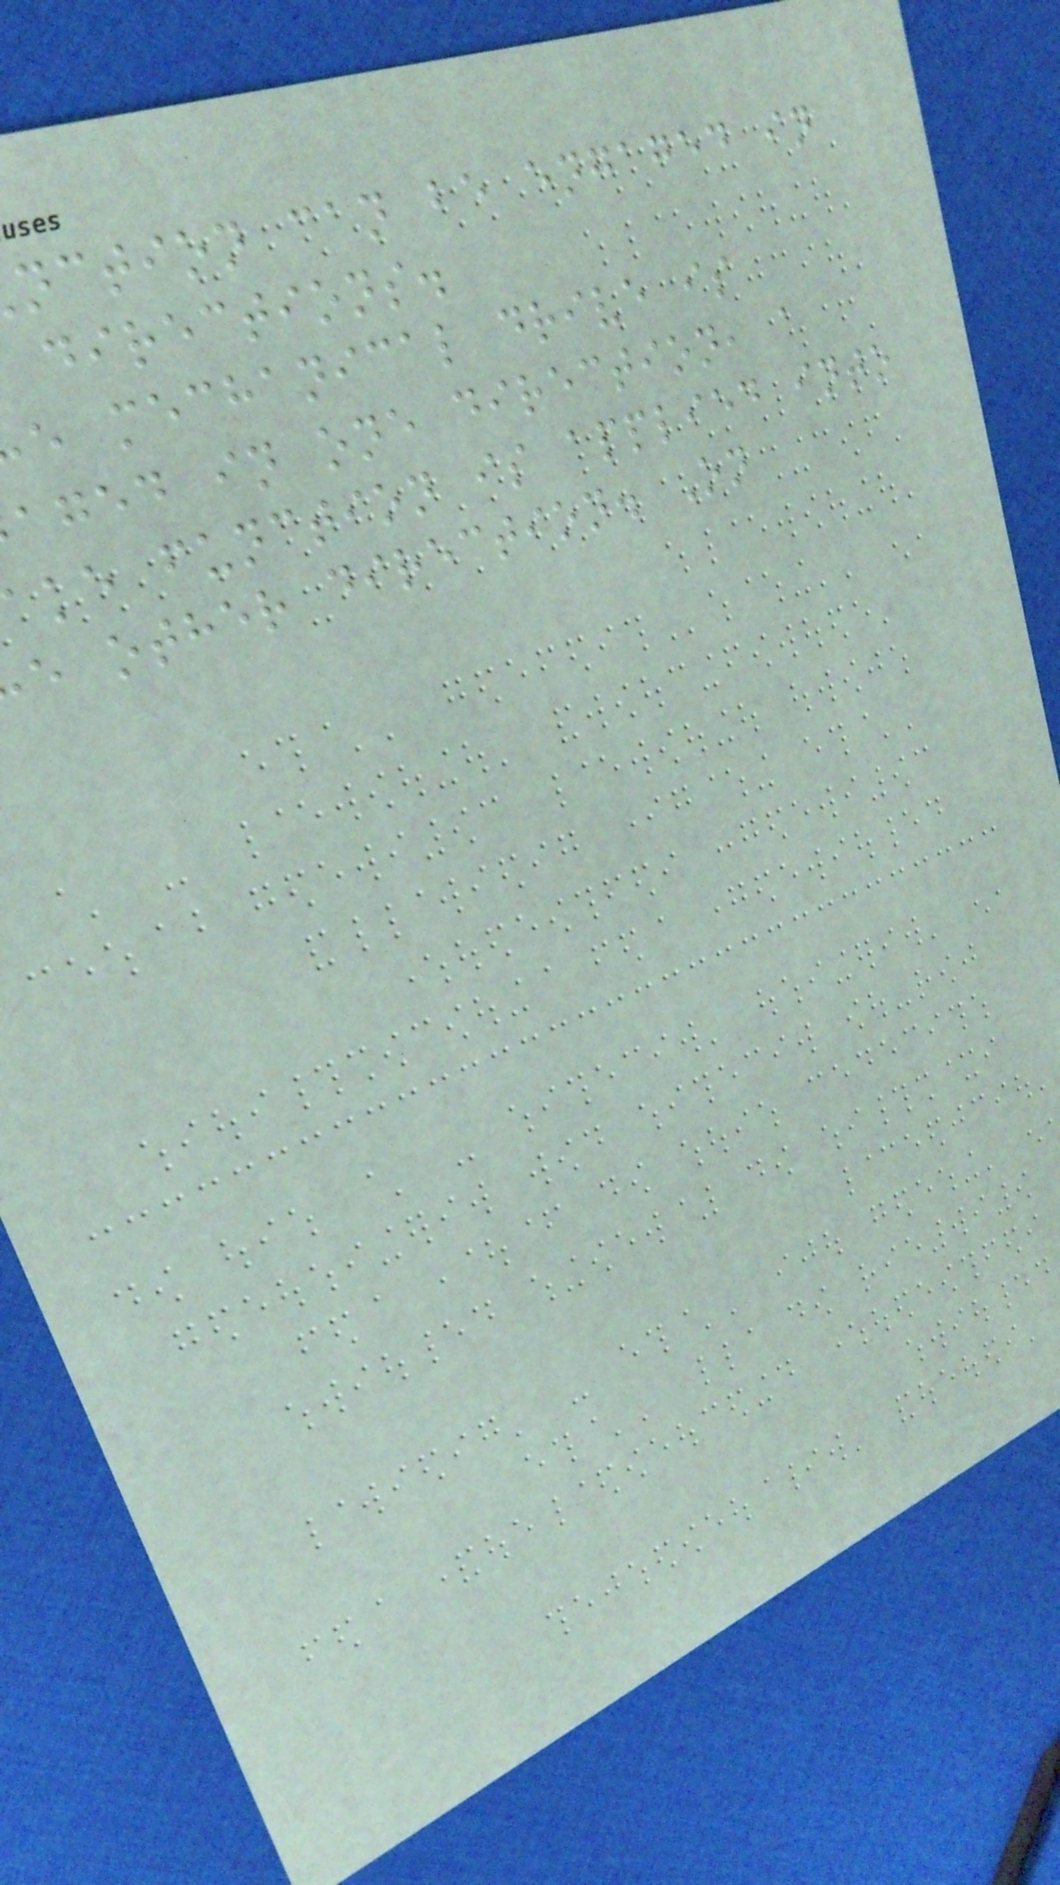nction can be engaged in
directions.
e mechanical drive is
aged in one direction, a
ke function is applied into
e other direction. On
